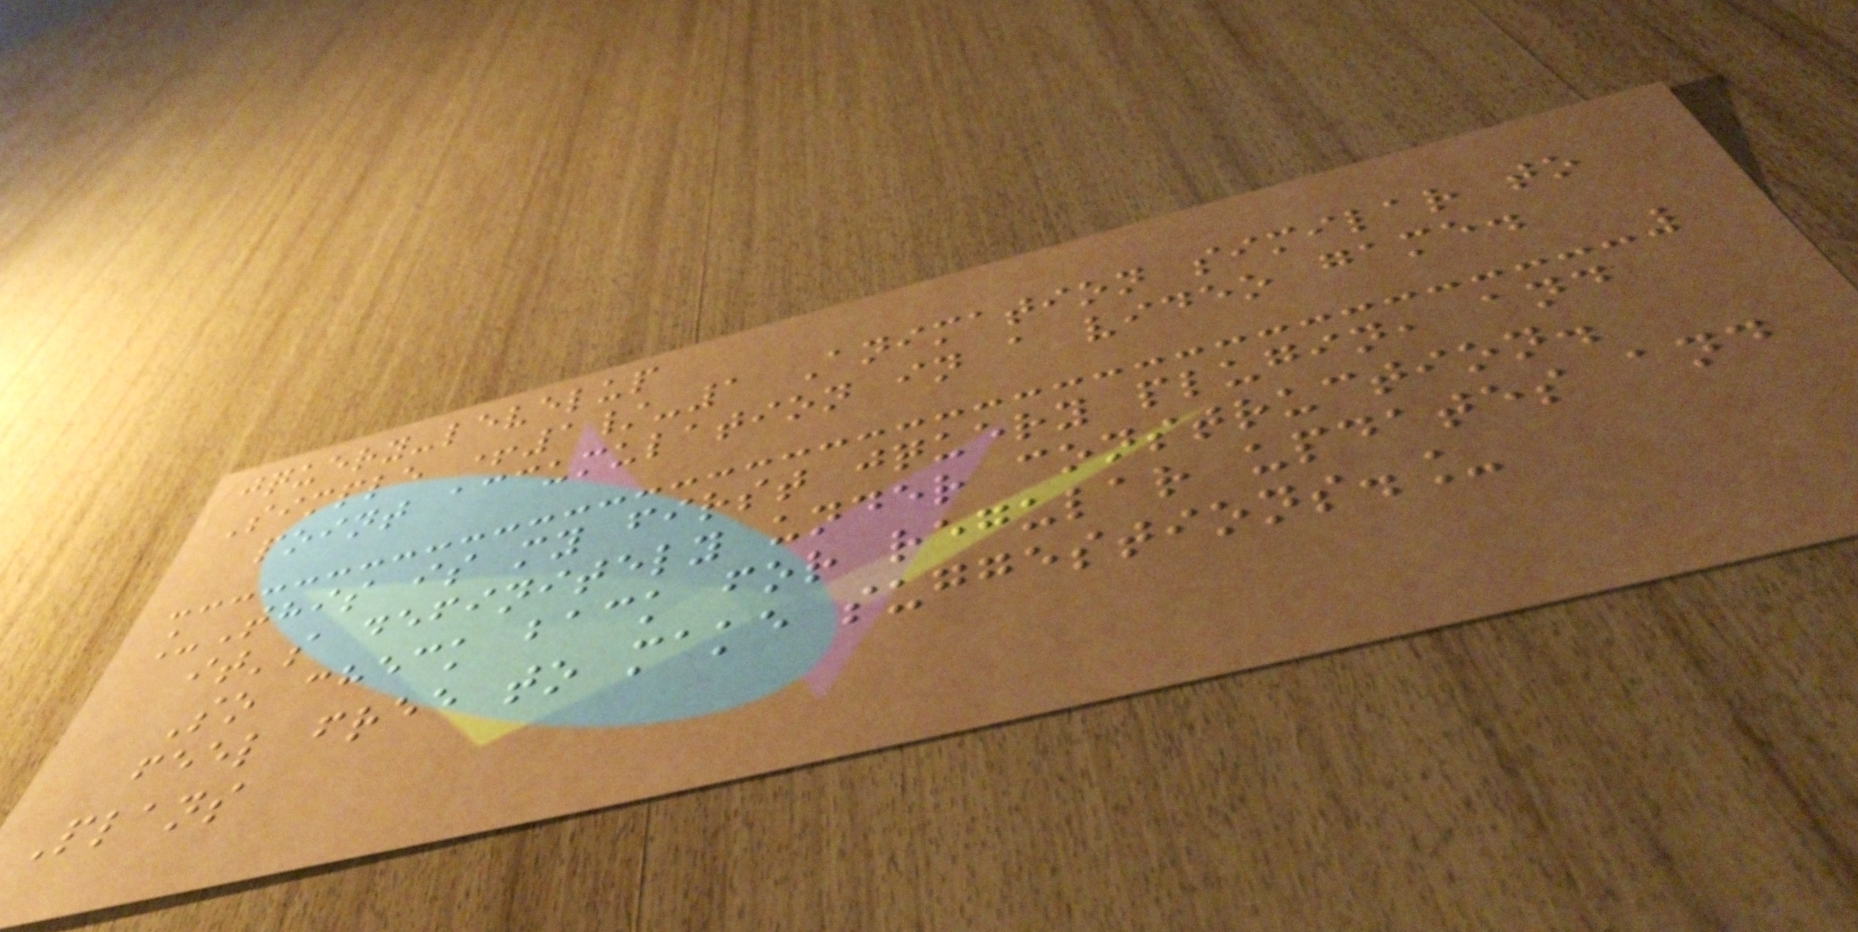jquery-levelup
Simple +1/-1 Animation similar to
point accumulation in a video game.
_This is my first jquery plugin, and
it's definitely under construction.
So check back for regular updates and
feel free to make suggestions._
Plans
